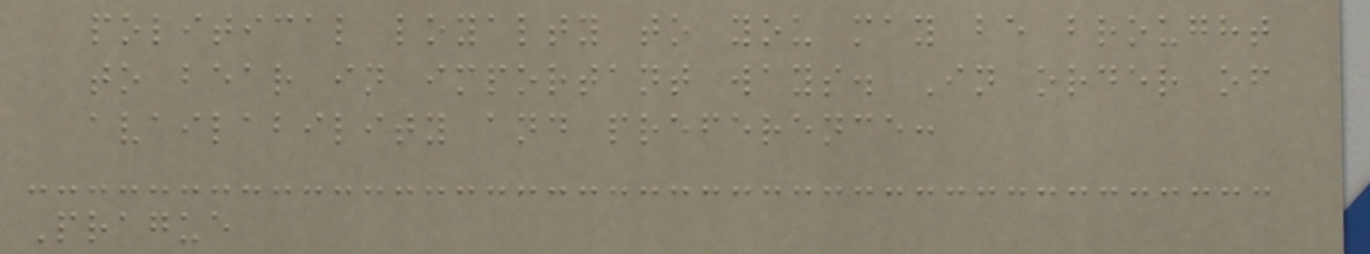political loyalty to you may be brought
to bear in important ways. In order of
availability and preference:
Prague
